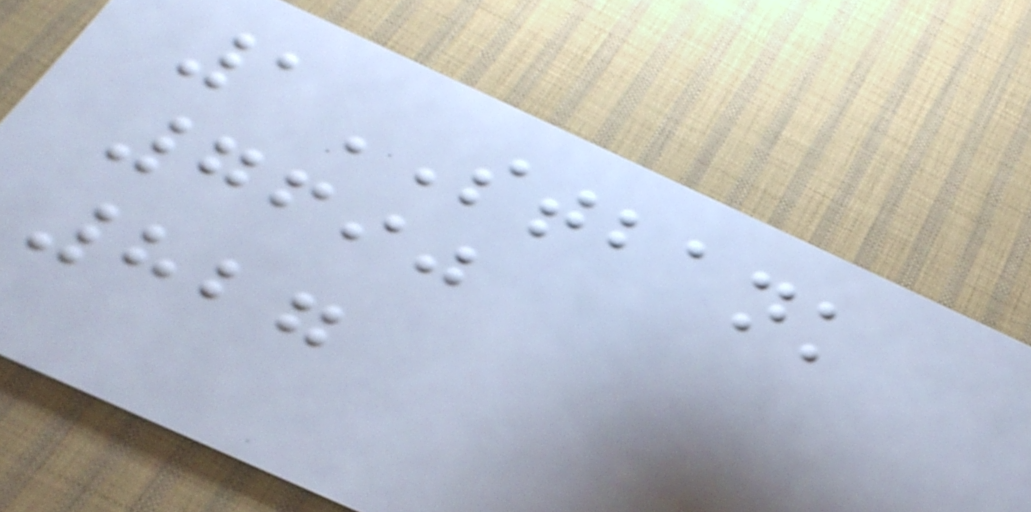1STBANK
7690
827
